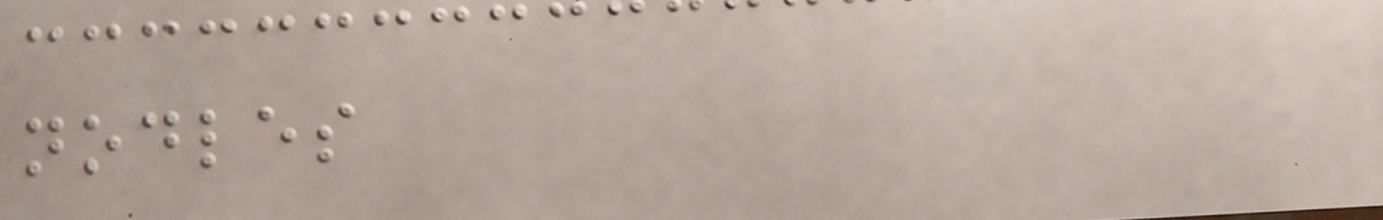nodles
